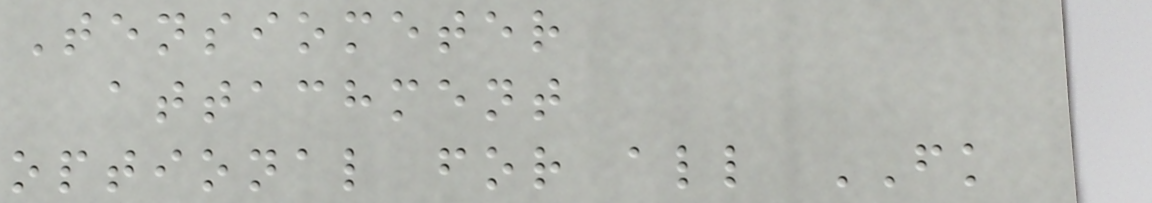Tensiometer
attachment
optional for all FK
